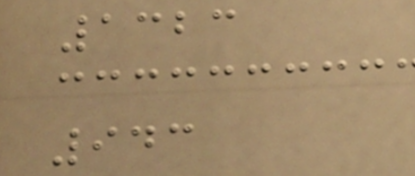1323
943
